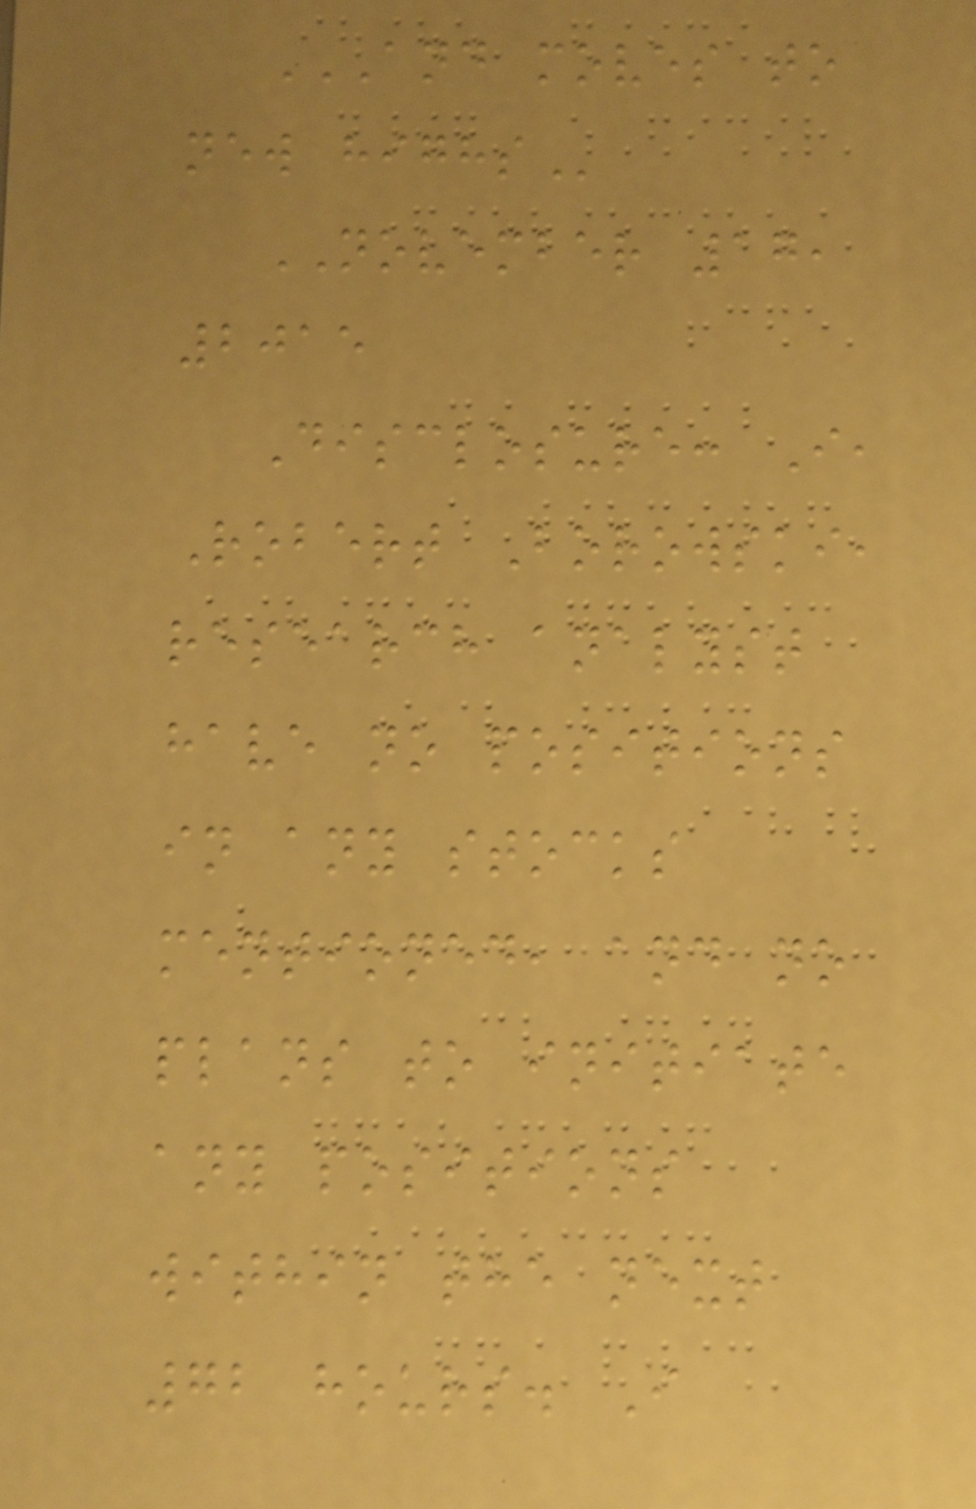AND MOVES TO
NEW HIGHS
NOVEMBER 17,
2015
Disclosure: I,
Robert Borowski,
research analyst
have no positions
in any stocks
mentioned, and no
plans to initiate
any positions
within the next
72 hours. I
